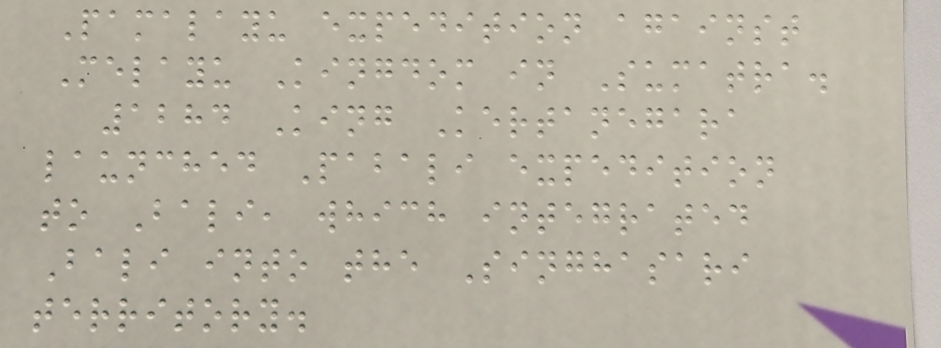Pamalayu expedition against
Melayu Kingdom in Sumatra.
1284 King Kertanegara
launched Pabali expedition
to Bali, which integrated
Bali into the Singhasari
territory.
